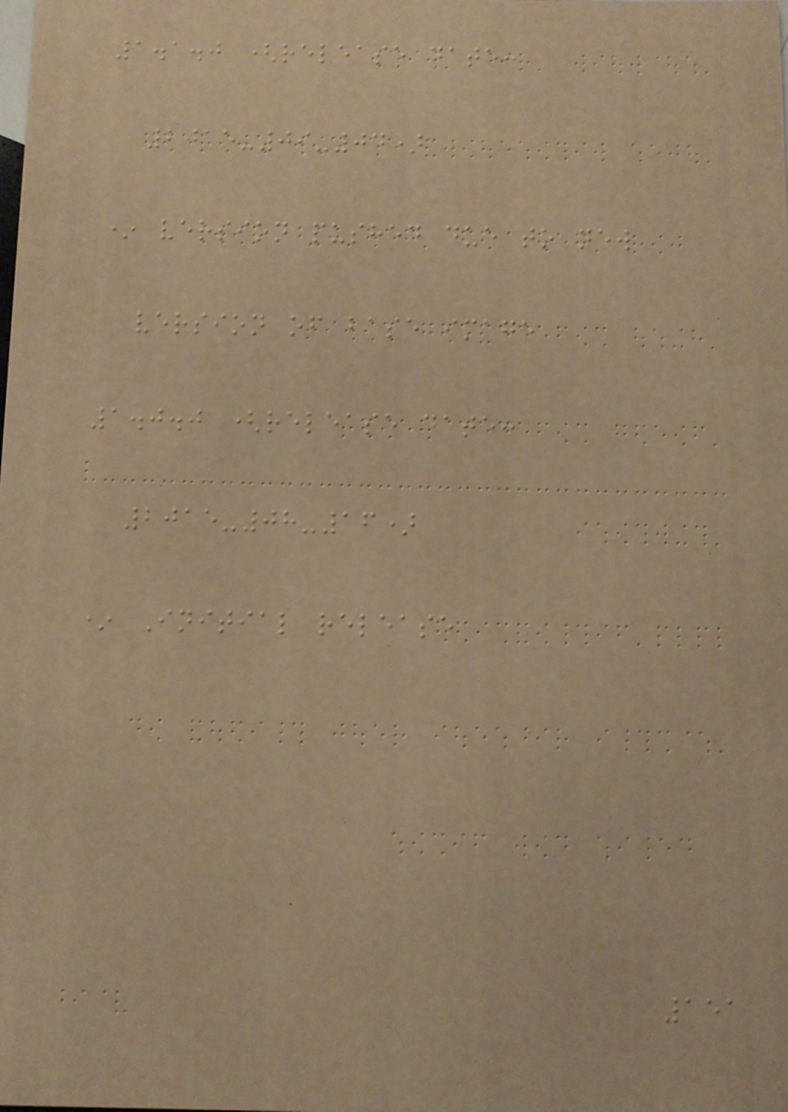1.1.0 (release date:
2015-09-04)
* version pushed due to new
version of base image
1.0.0 (release date:
2015-08-16)
* Initial release
151
